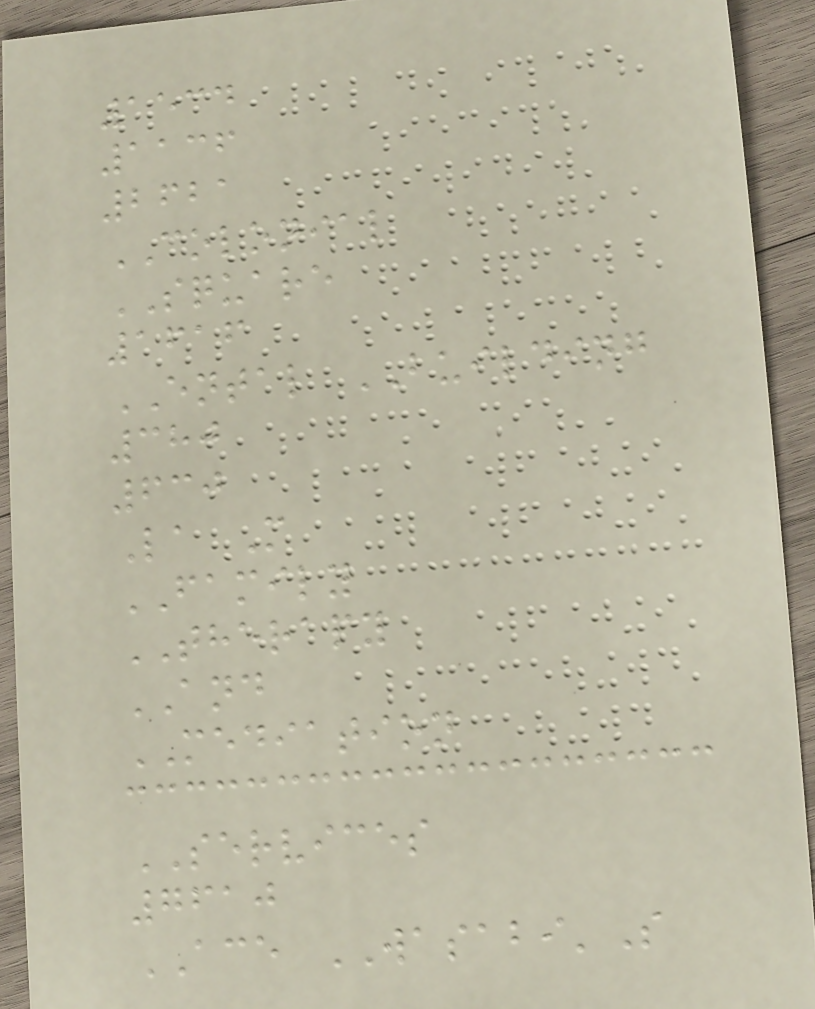1534
1136
2621
COLONIAL
SQUARE
1616
ENTAL BUILDING
380
630
La M
FAMILY
THERAPY
AND
MEDIATION
SERVICES
7610
ACE WASABI'S
